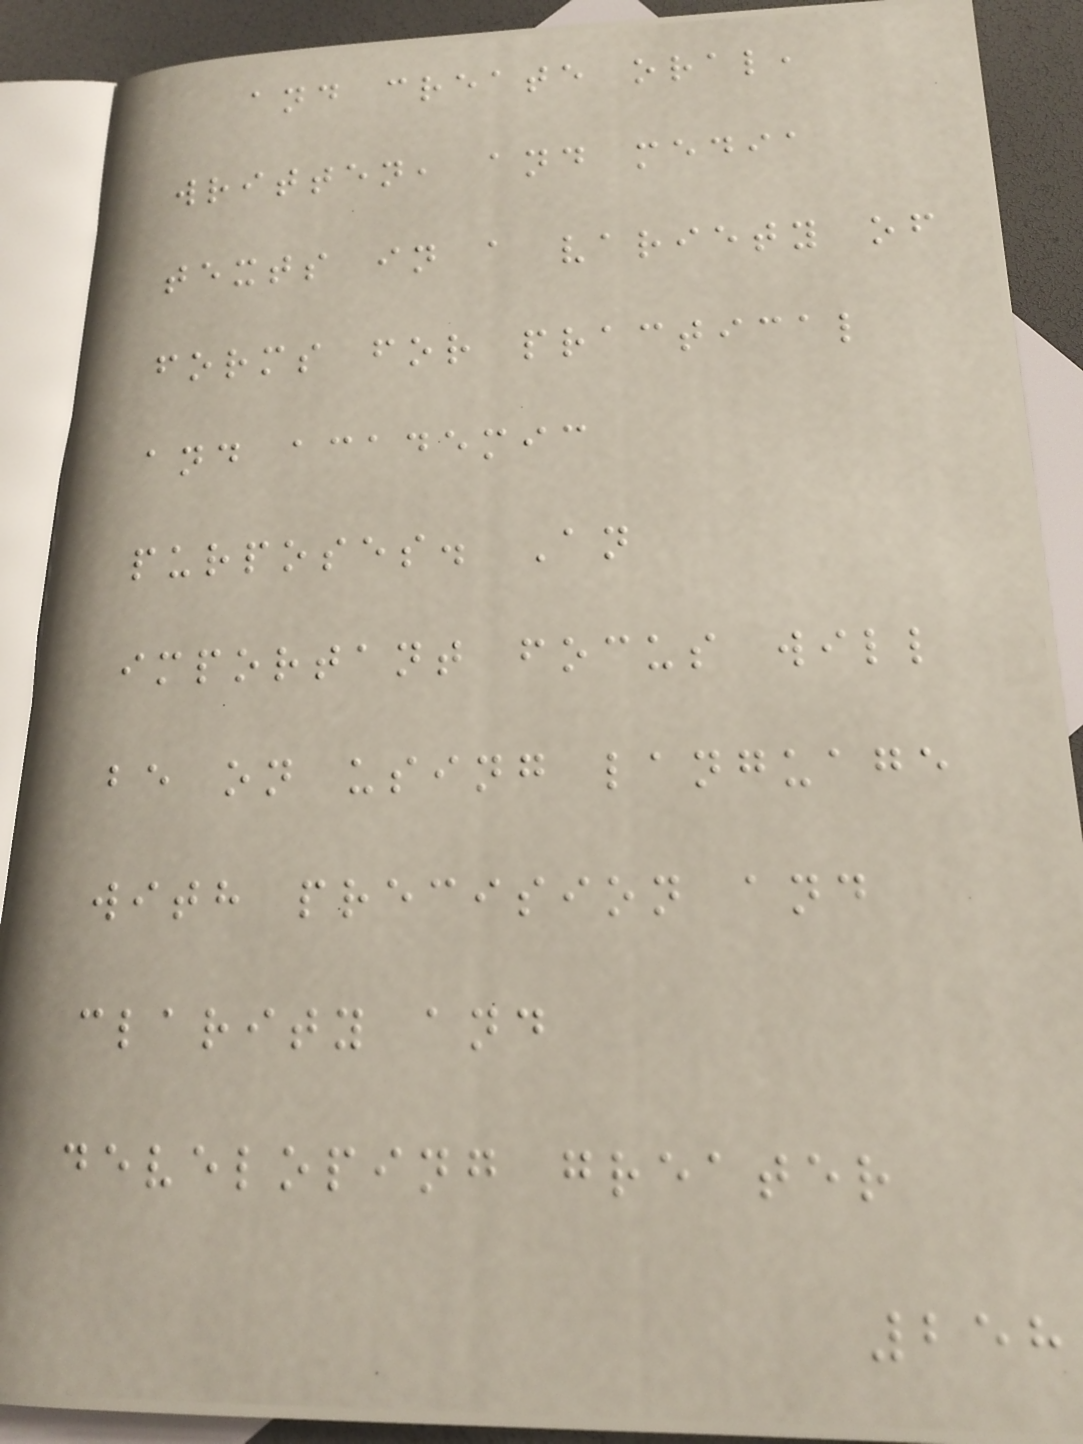and create oral,
written, and media
texts in a variety of
forms for practical
and academic
purposes. An
important focus will
be on using language
with precision and
clarity and
developing greater
258
